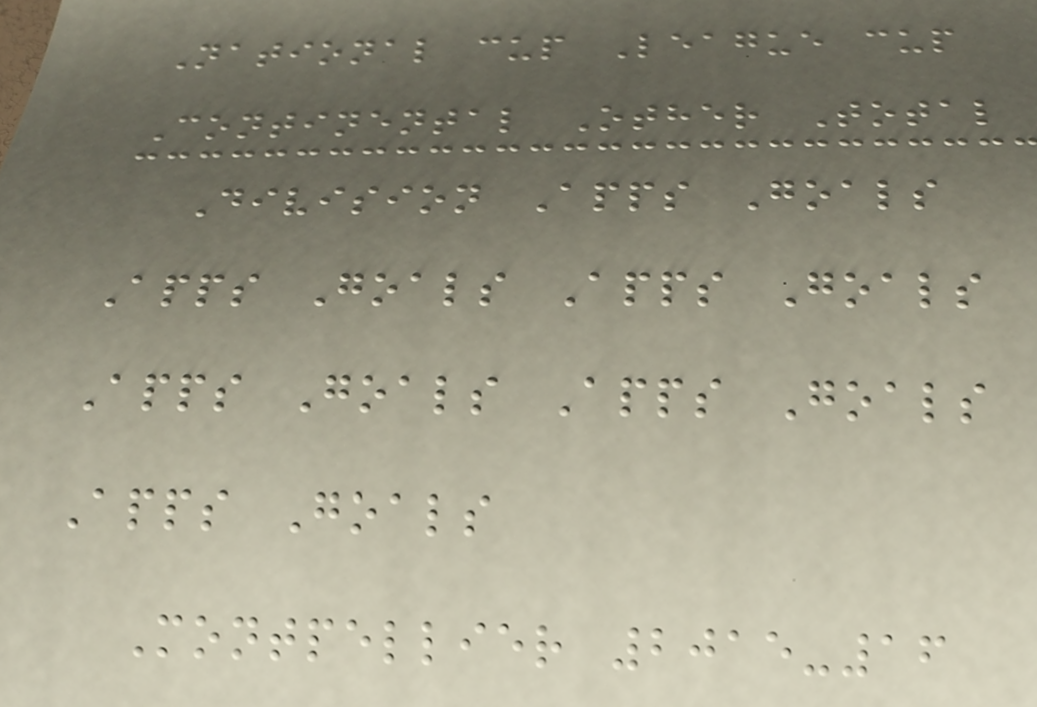National cup League cup
Continental Other Total
Division Apps Goals
Apps Goals Apps Goals
Apps Goals Apps Goals
Apps Goals
Montpellier 2015-16
